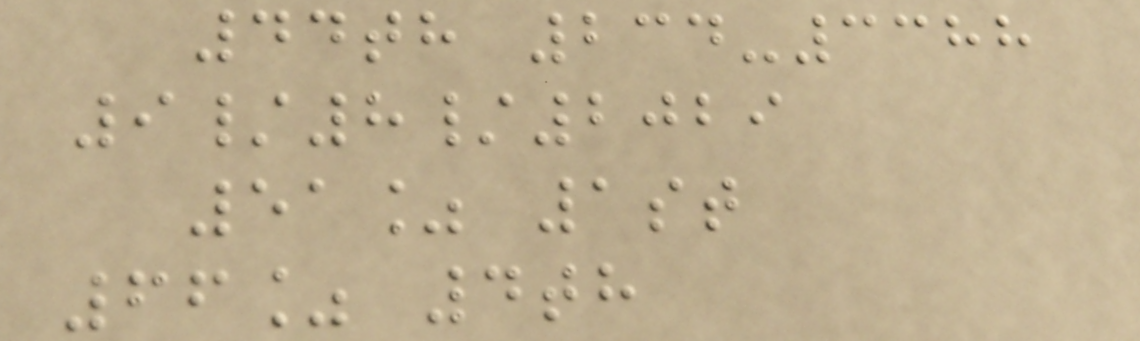44th 234-3388
9/8/2029
51% 1st
66% 4th
